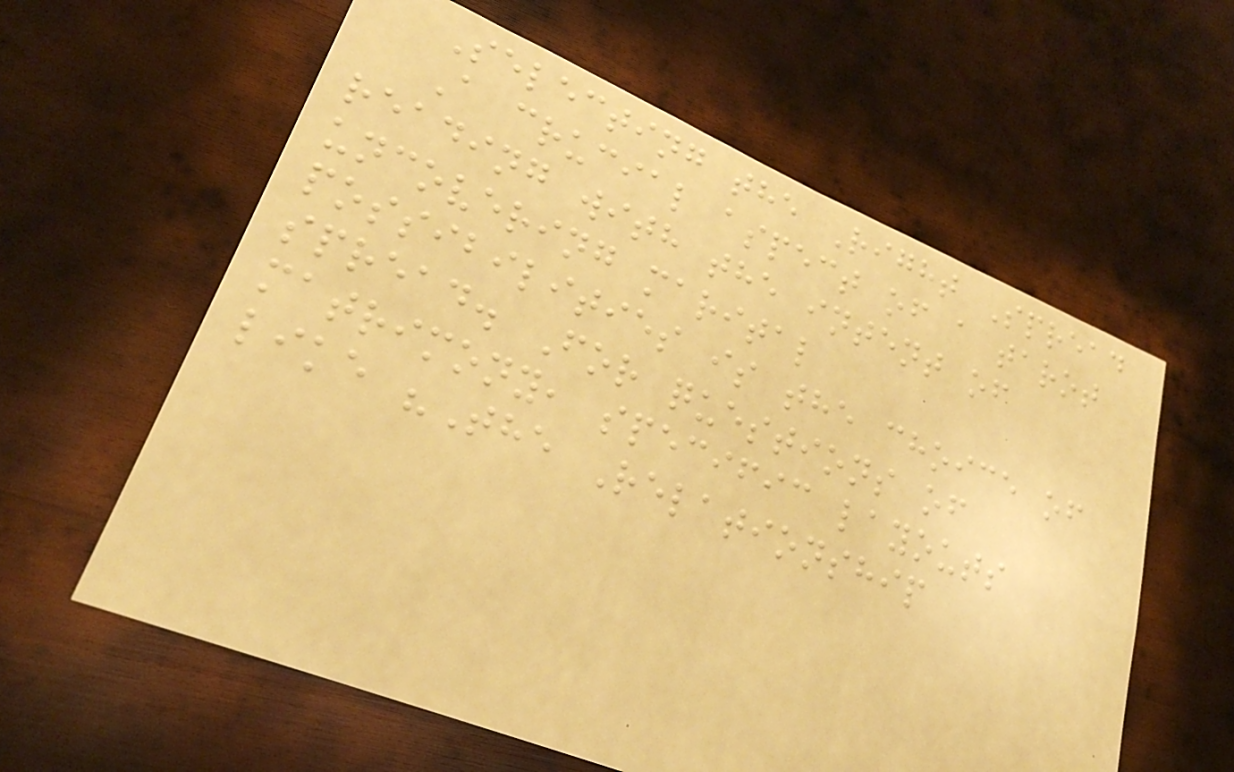Selecting the Right Spread
A crucial aspect of a tarot
reading with the intent of
uncovering marital
possibilities is the choice of
spread. For questions of
matrimony, specific layouts
like "The Relationship
